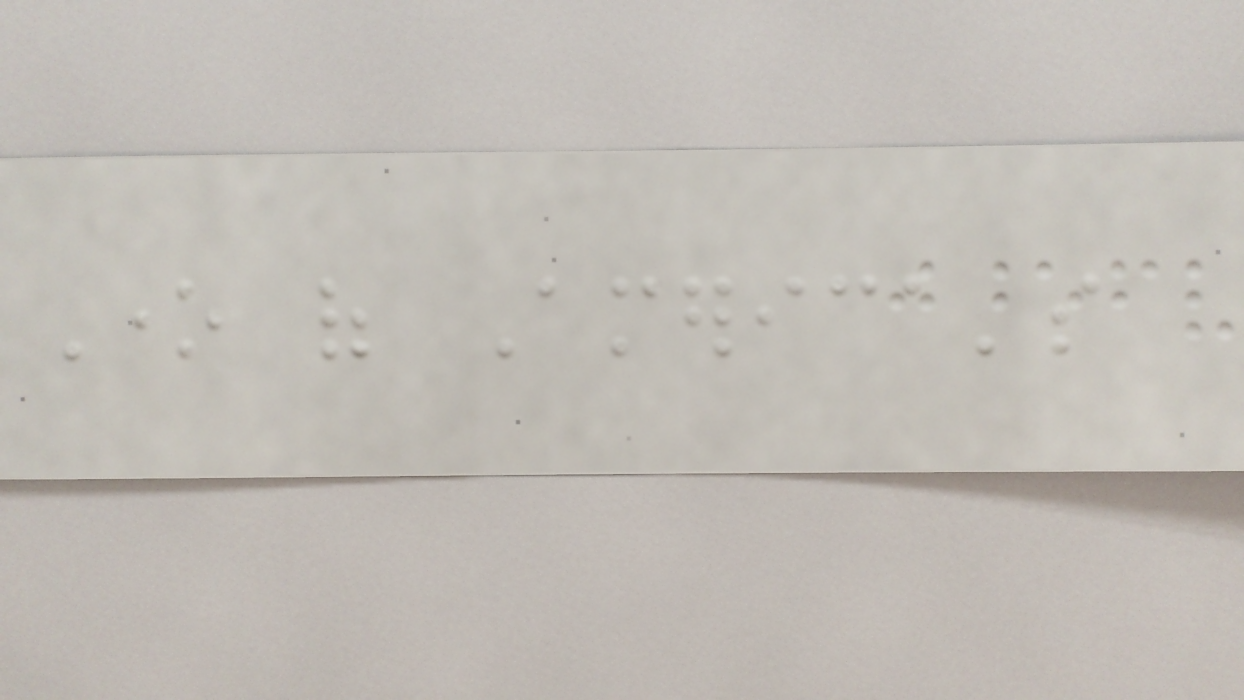One of America's
